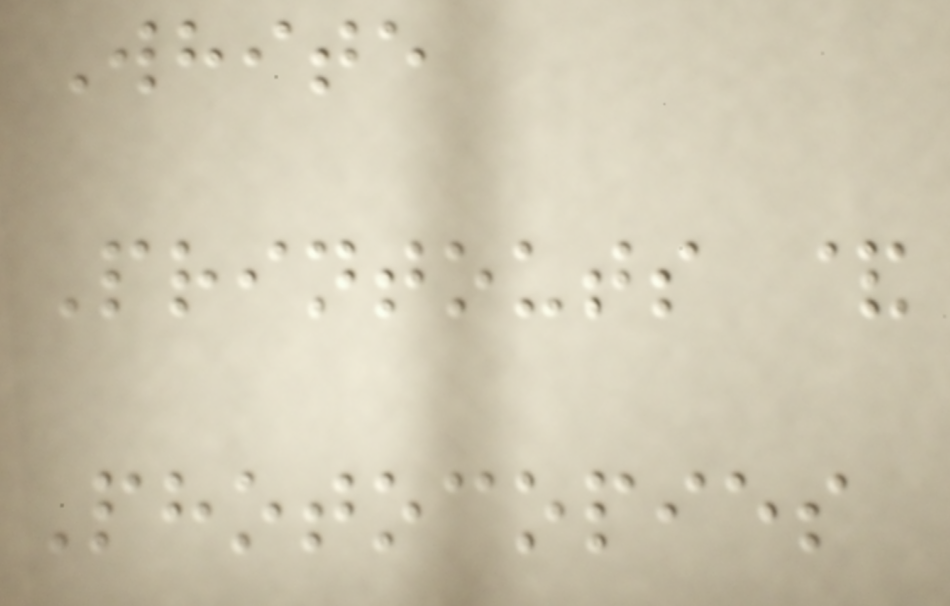White
Printouts &
Photocopies
